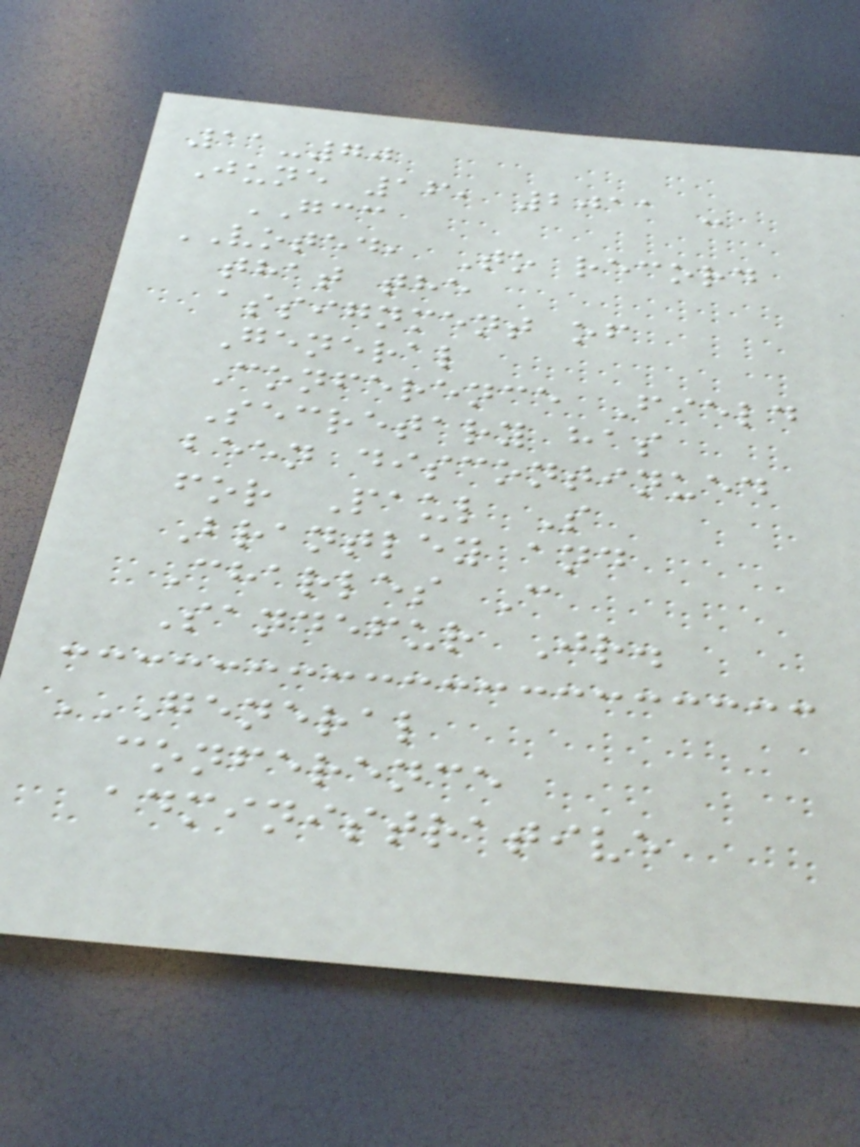11-70
June 16, 2011 -
GCC
VOTED, To record
that the
assignment of
General
Conference Field
Secretary has
been discontinued
for Paul S
Brantley and
Charles C
Sandefur Jr.
GENERAL
CONFERENCE
ADMINISTRATIVE
